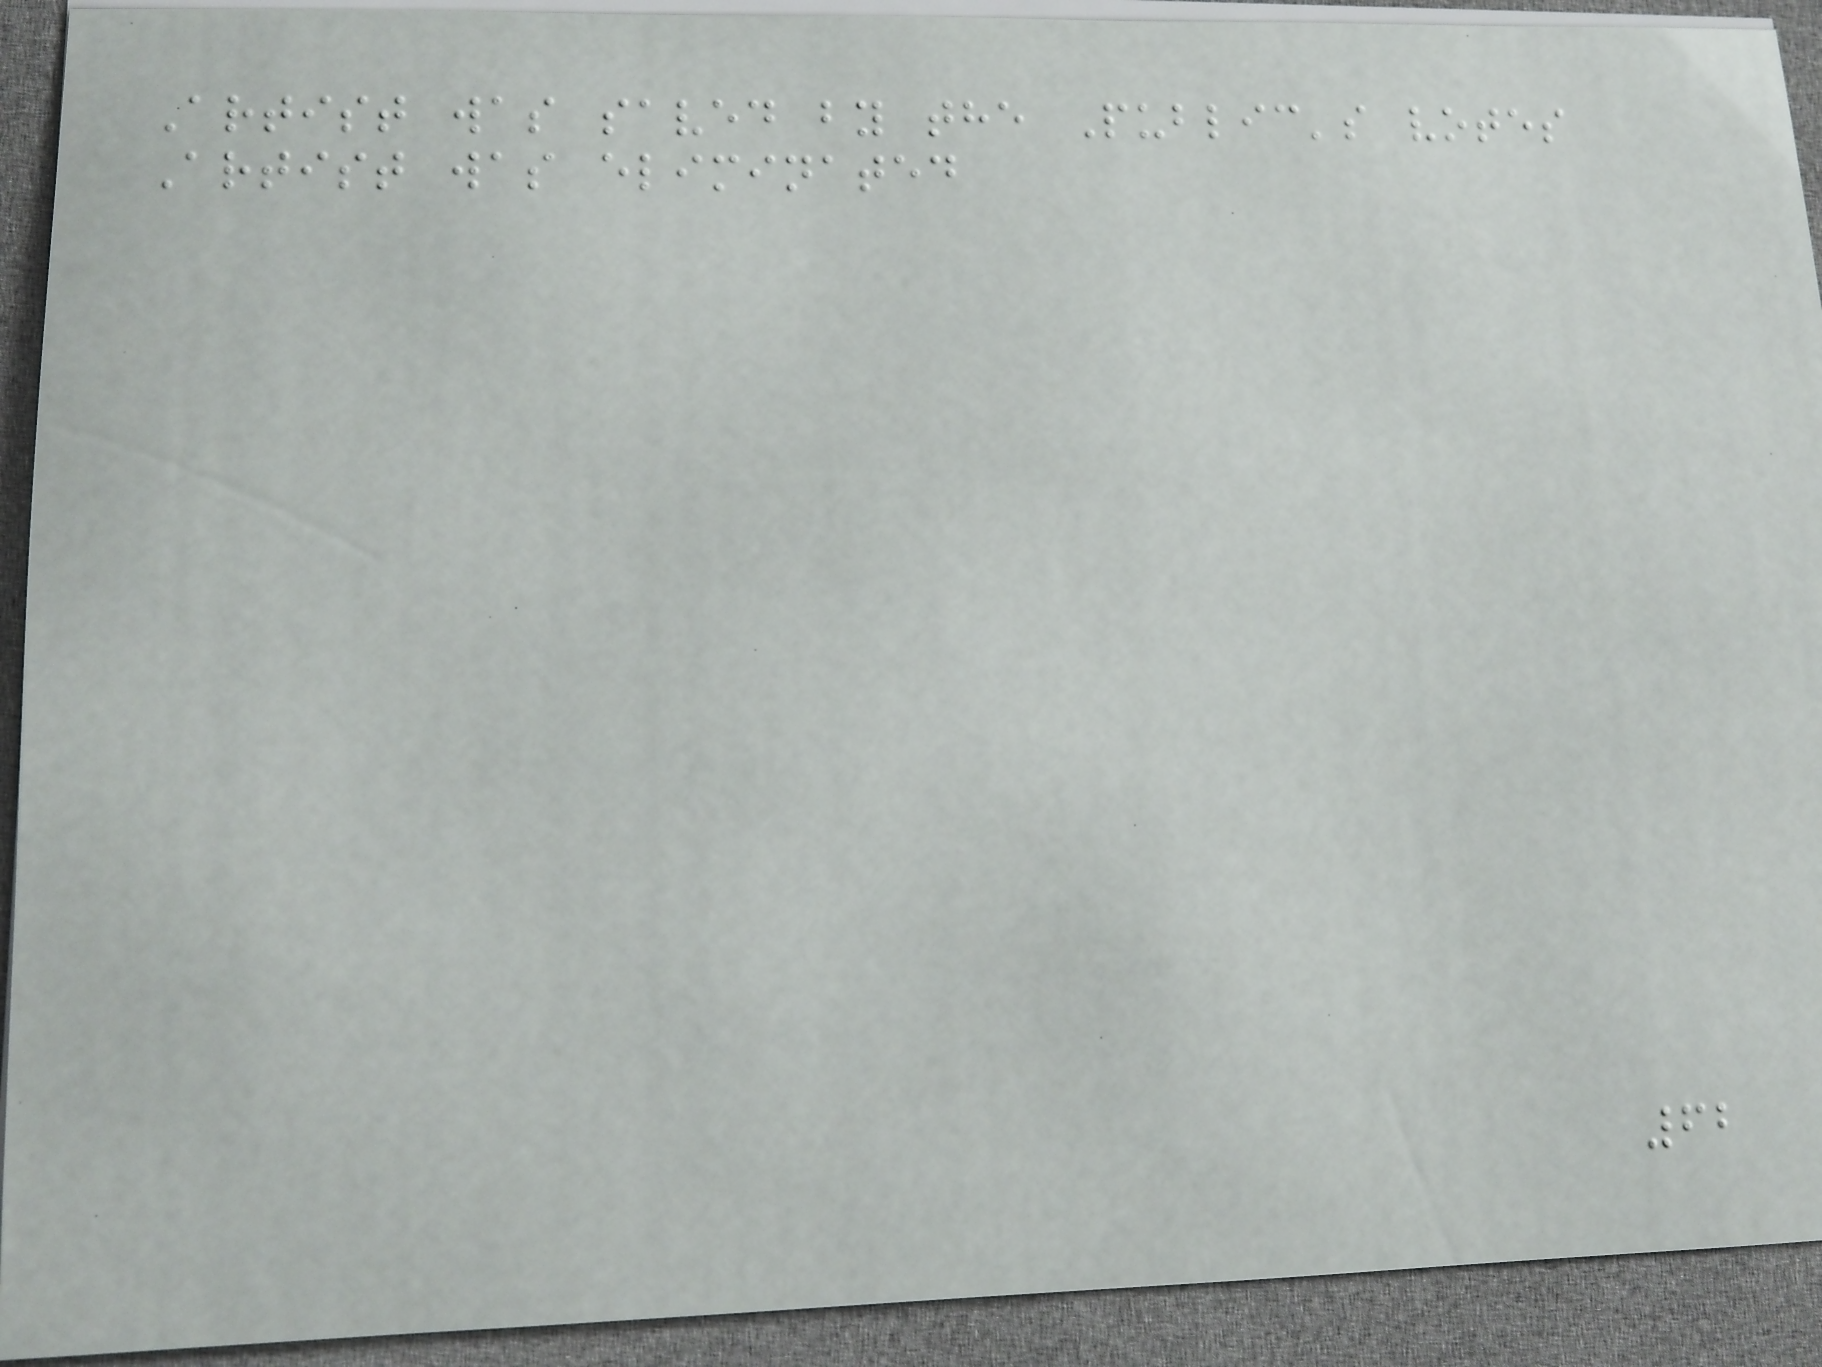Artist was saved by the Public's votes
Artist was eliminated
62
